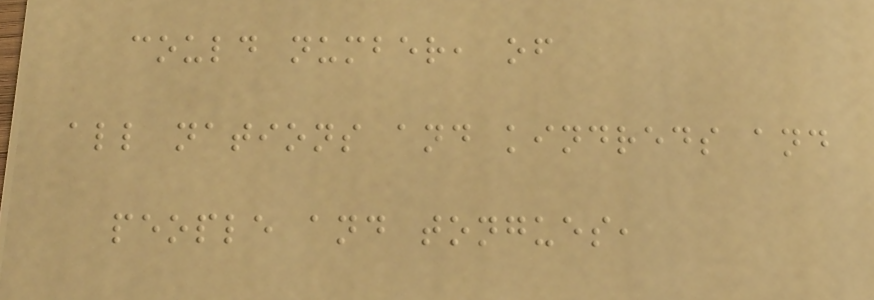could number, of
all nations and kindreds and
people and tongues,
